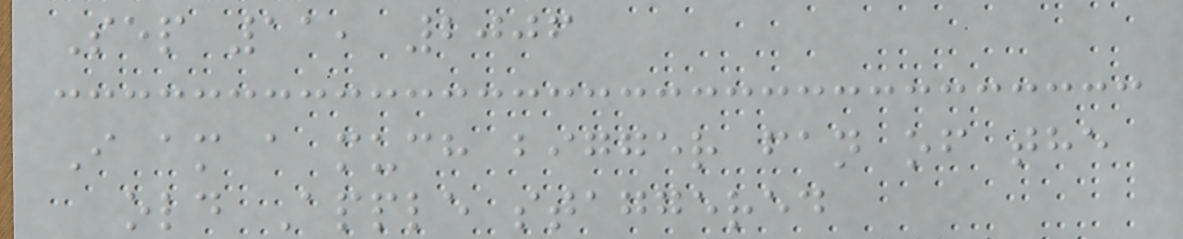Sep 11, 2006
I am a much bigger fan of the
old Apple staggered
